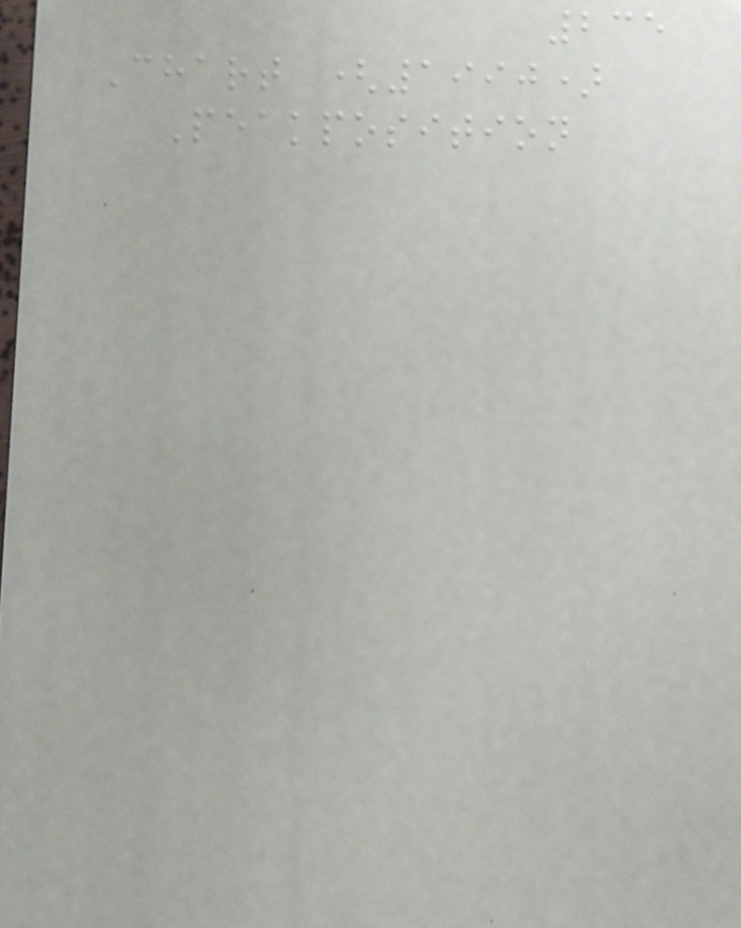235
Chart (1990)
Peakposition
